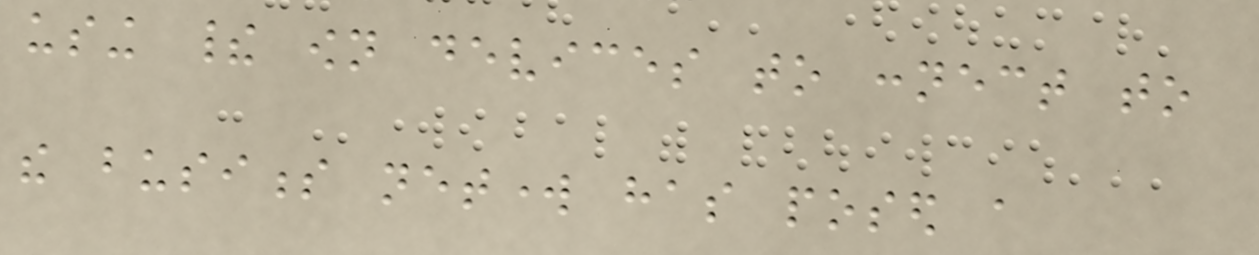using their own devices to connect to
the business network has posed a
